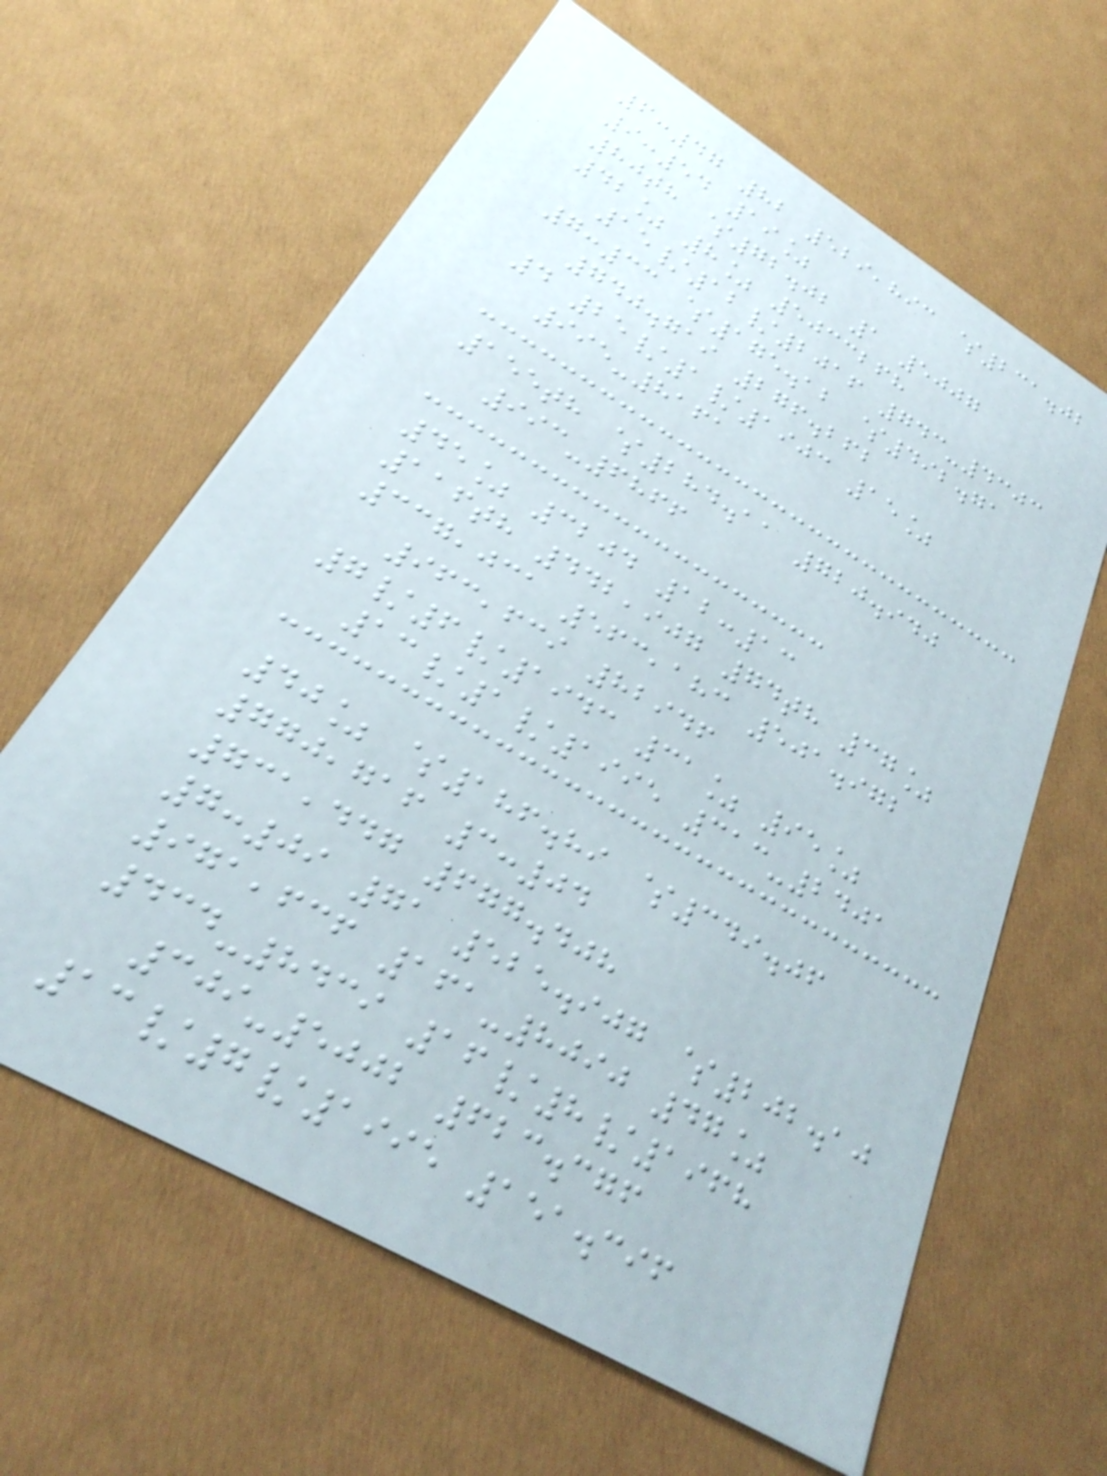6:47 82 529,893 $231.02
9:54 19%
80th $72.02 1 5007
42% 8% 5033268
15/12/2016 743-4303
7:33 $175.12 $492.71
740.719 276.262
4 25/1/1903 15%
995-8161
155th $284.11 720.940
993-6866
45% 3204 12:13
116th 442,907 74th 37%
337,031 563,183 501.972
963,639 82946
7/6/1943 31% 95%
13/1/1995 313-2401
40% $186.89 $349.06
770,716 3:04
731,447 677.408
7:09 71 525.907 $202.10
971,636 161-8090 47%
434-8439 16/8/1968
309-5002 623.376
13/7/1995 151.396
